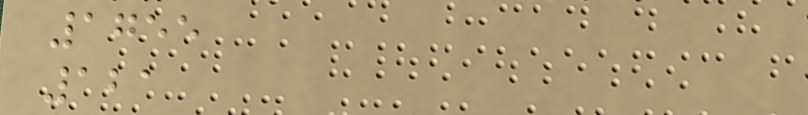1755
121
